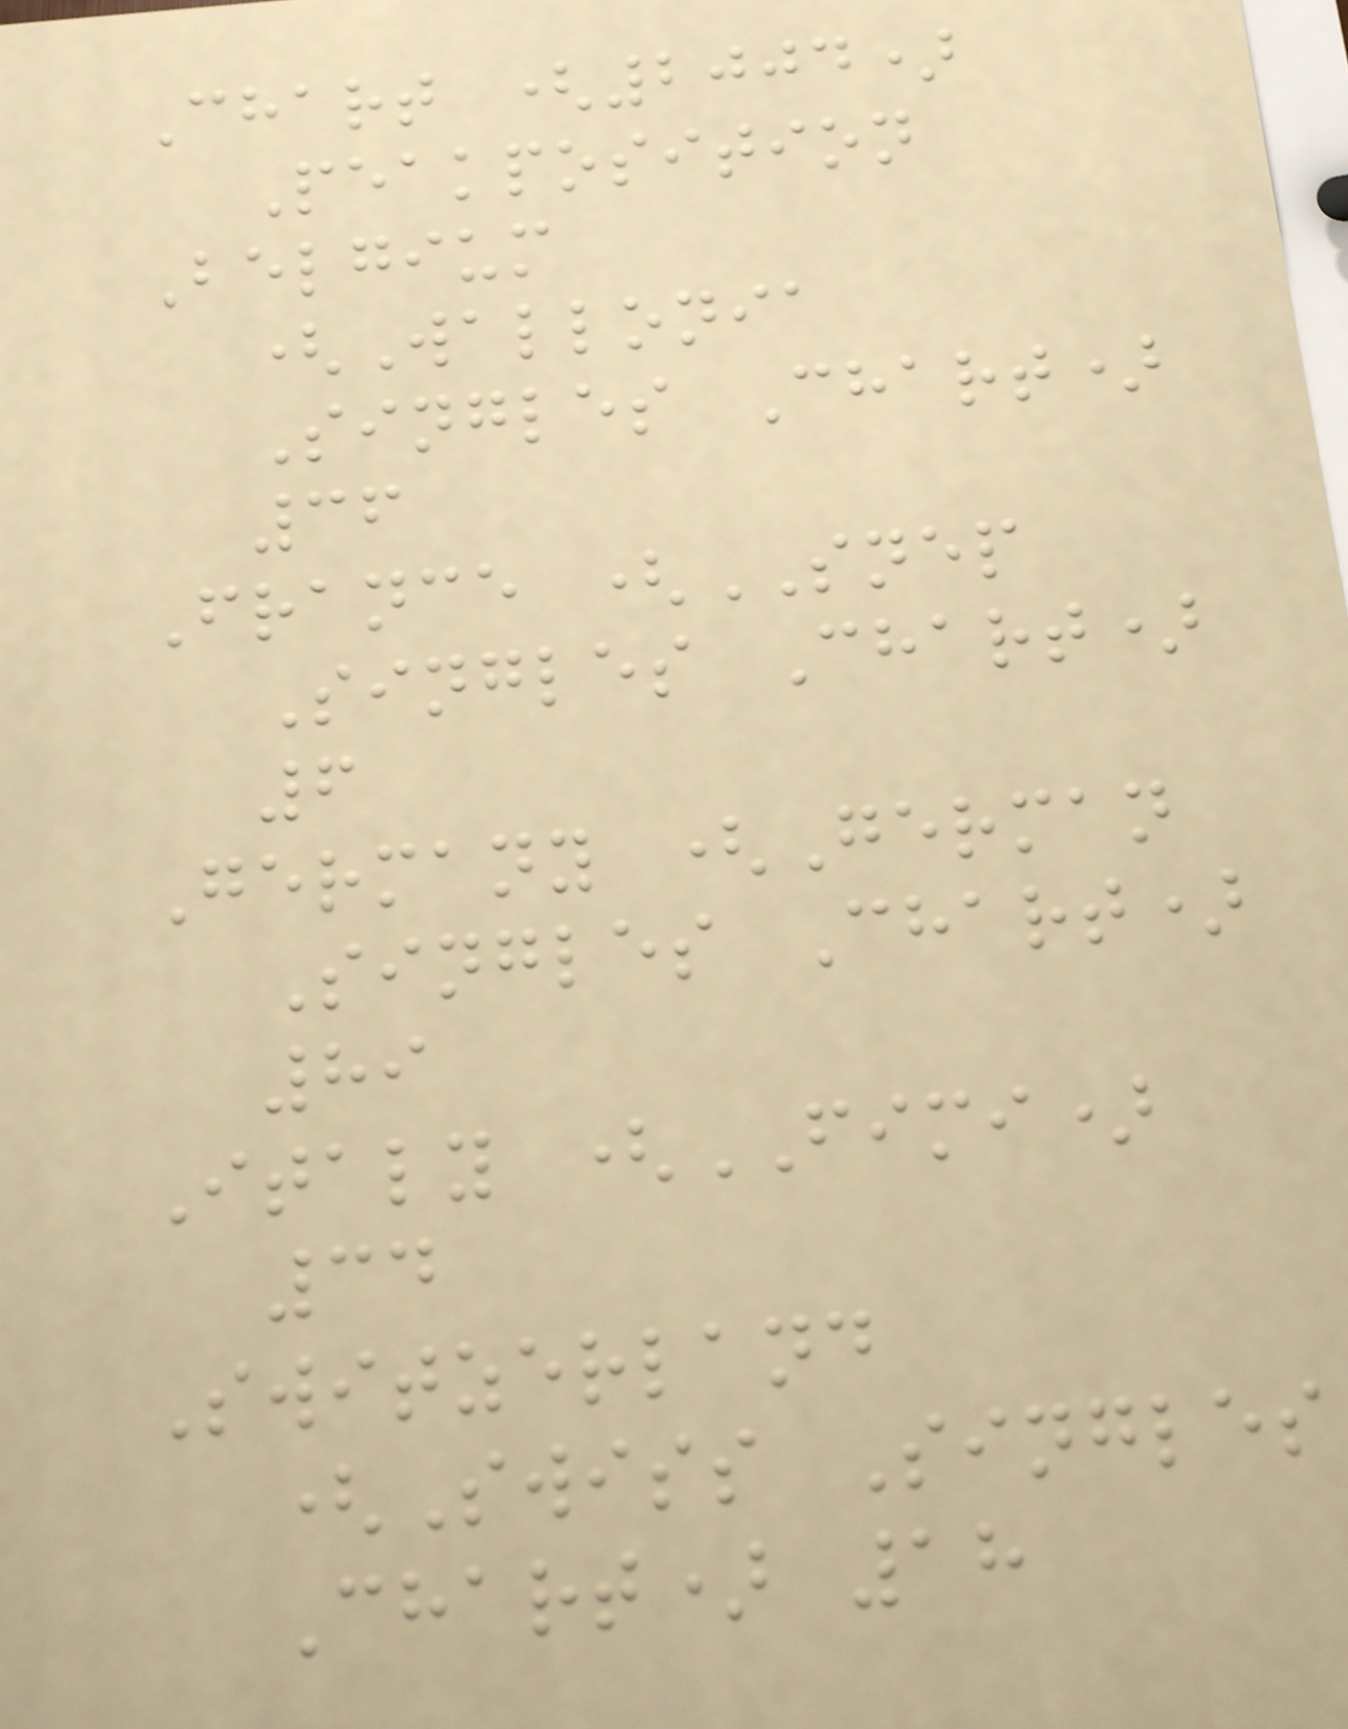Chart (2004)
Peakposition
Belgium
(Wallonia
Singles Chart)
36
France (SNEP
Singles Chart)
6
Germany (German
Singles Chart)
89
Italy (FIMI)
34
Switzerland
(Swiss Singles
Chart) 18
